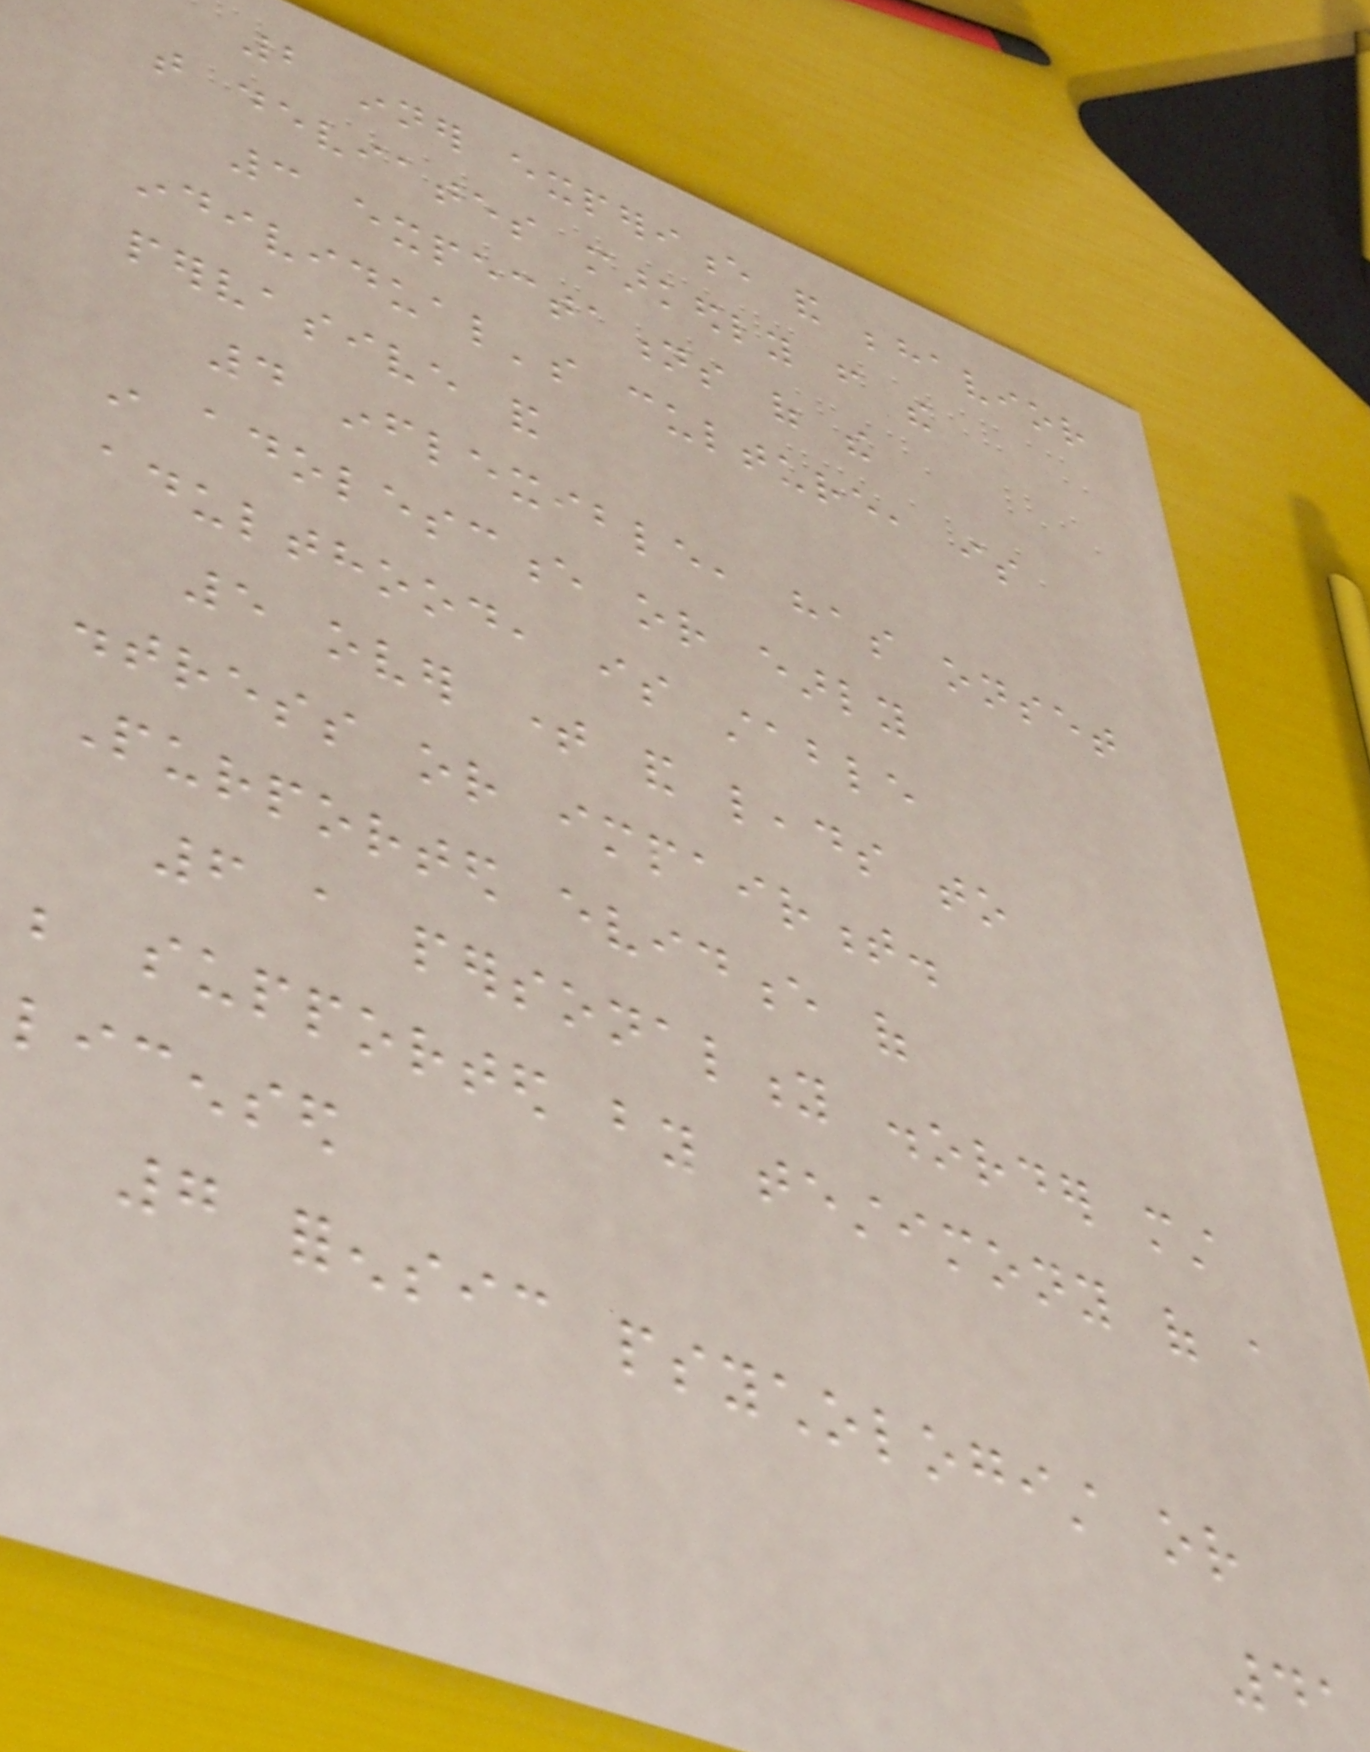2 inner experience and behavior
that deviates markedly from the
3 expectations of the
individual's culture, is
pervasive and
4 inflexible, has onset
in adolescence or early
adulthood, is stable
5 over time and leads to
distress or impairment.
Purported evidence of
6 a personality disorder must
be supported by testimony of a
licensed
7 forensic psychologist or
41
